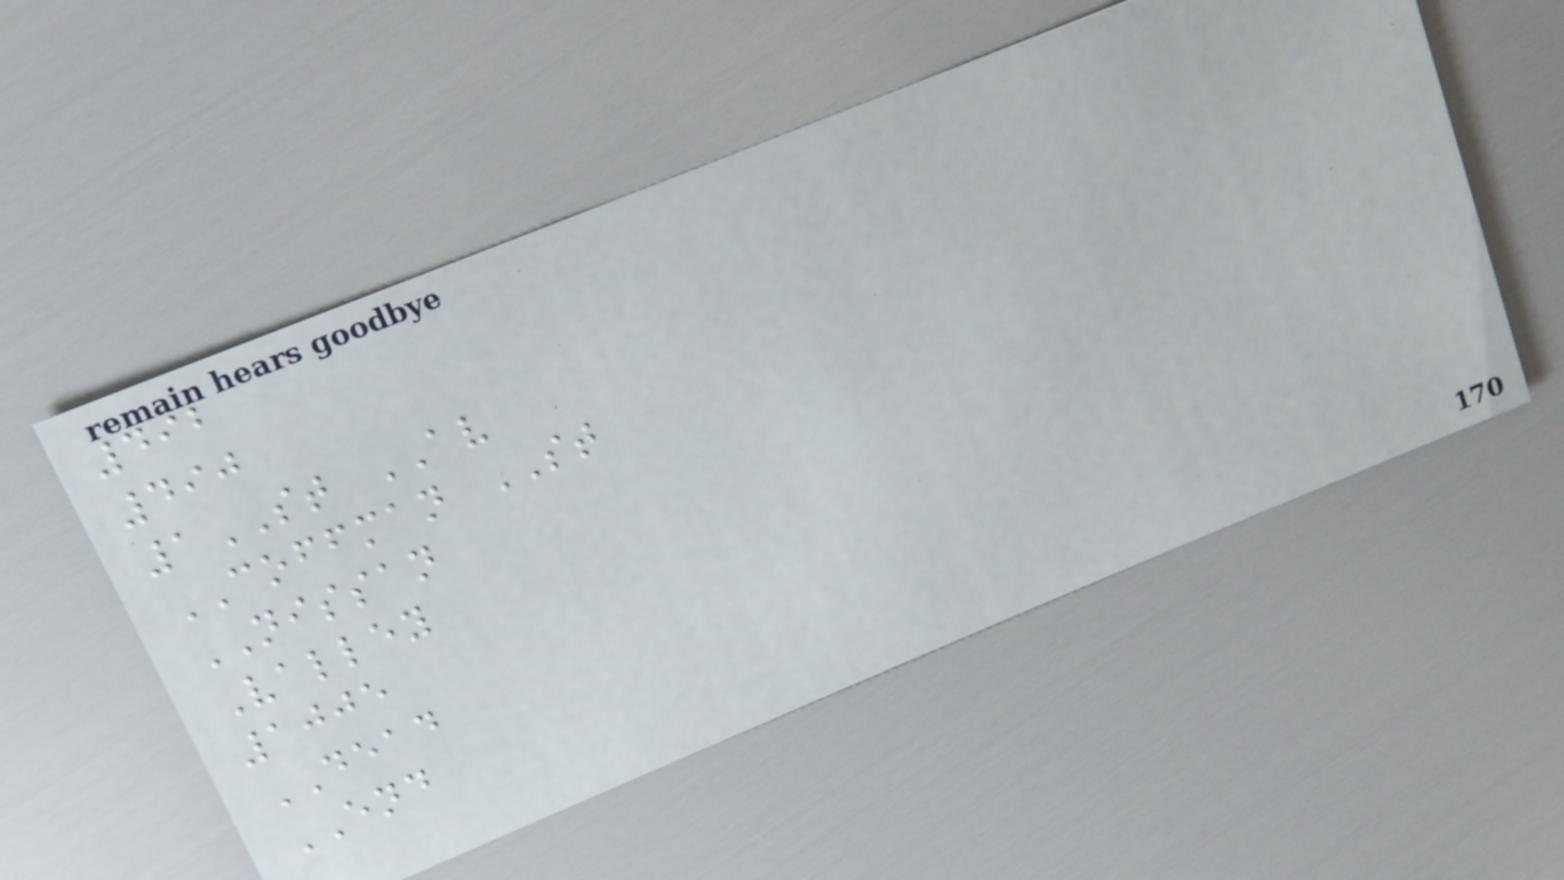492
490
1ST AV
COFFMAN ST
NISSAN
Valley
1005
DEAD
END
